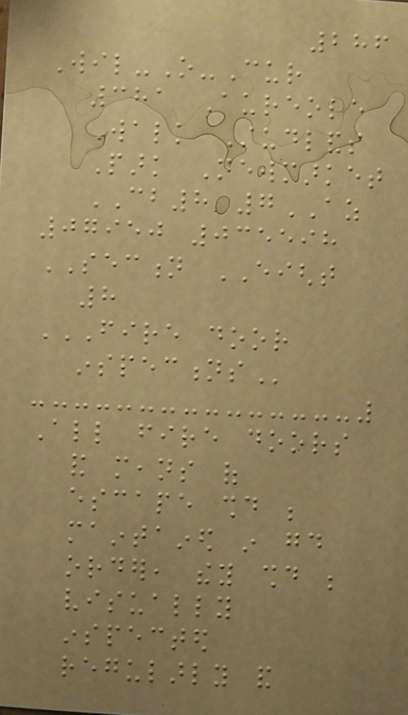286
Wil-O-Cur
381 Aureole
Walk Studlands
Park Newmarket
CB8 7AZ
07950 035598
SECTION EIGHT
8
FIRE DOOR
INSPECTIONS
All fire doors
and means of
escape should be
maintained in good
order, they should be
visually
inspected
regularly and
